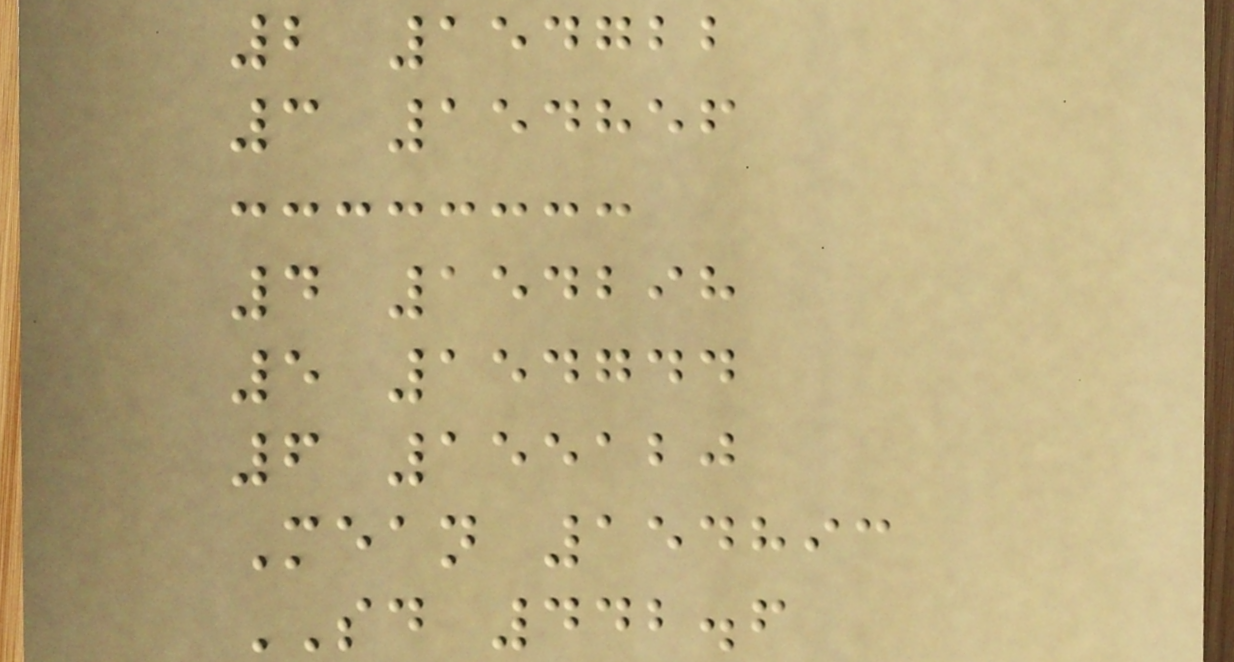2 154722
3 154856
4 154298
5 154744
6 155120
Mean 154893
SD 442.6
